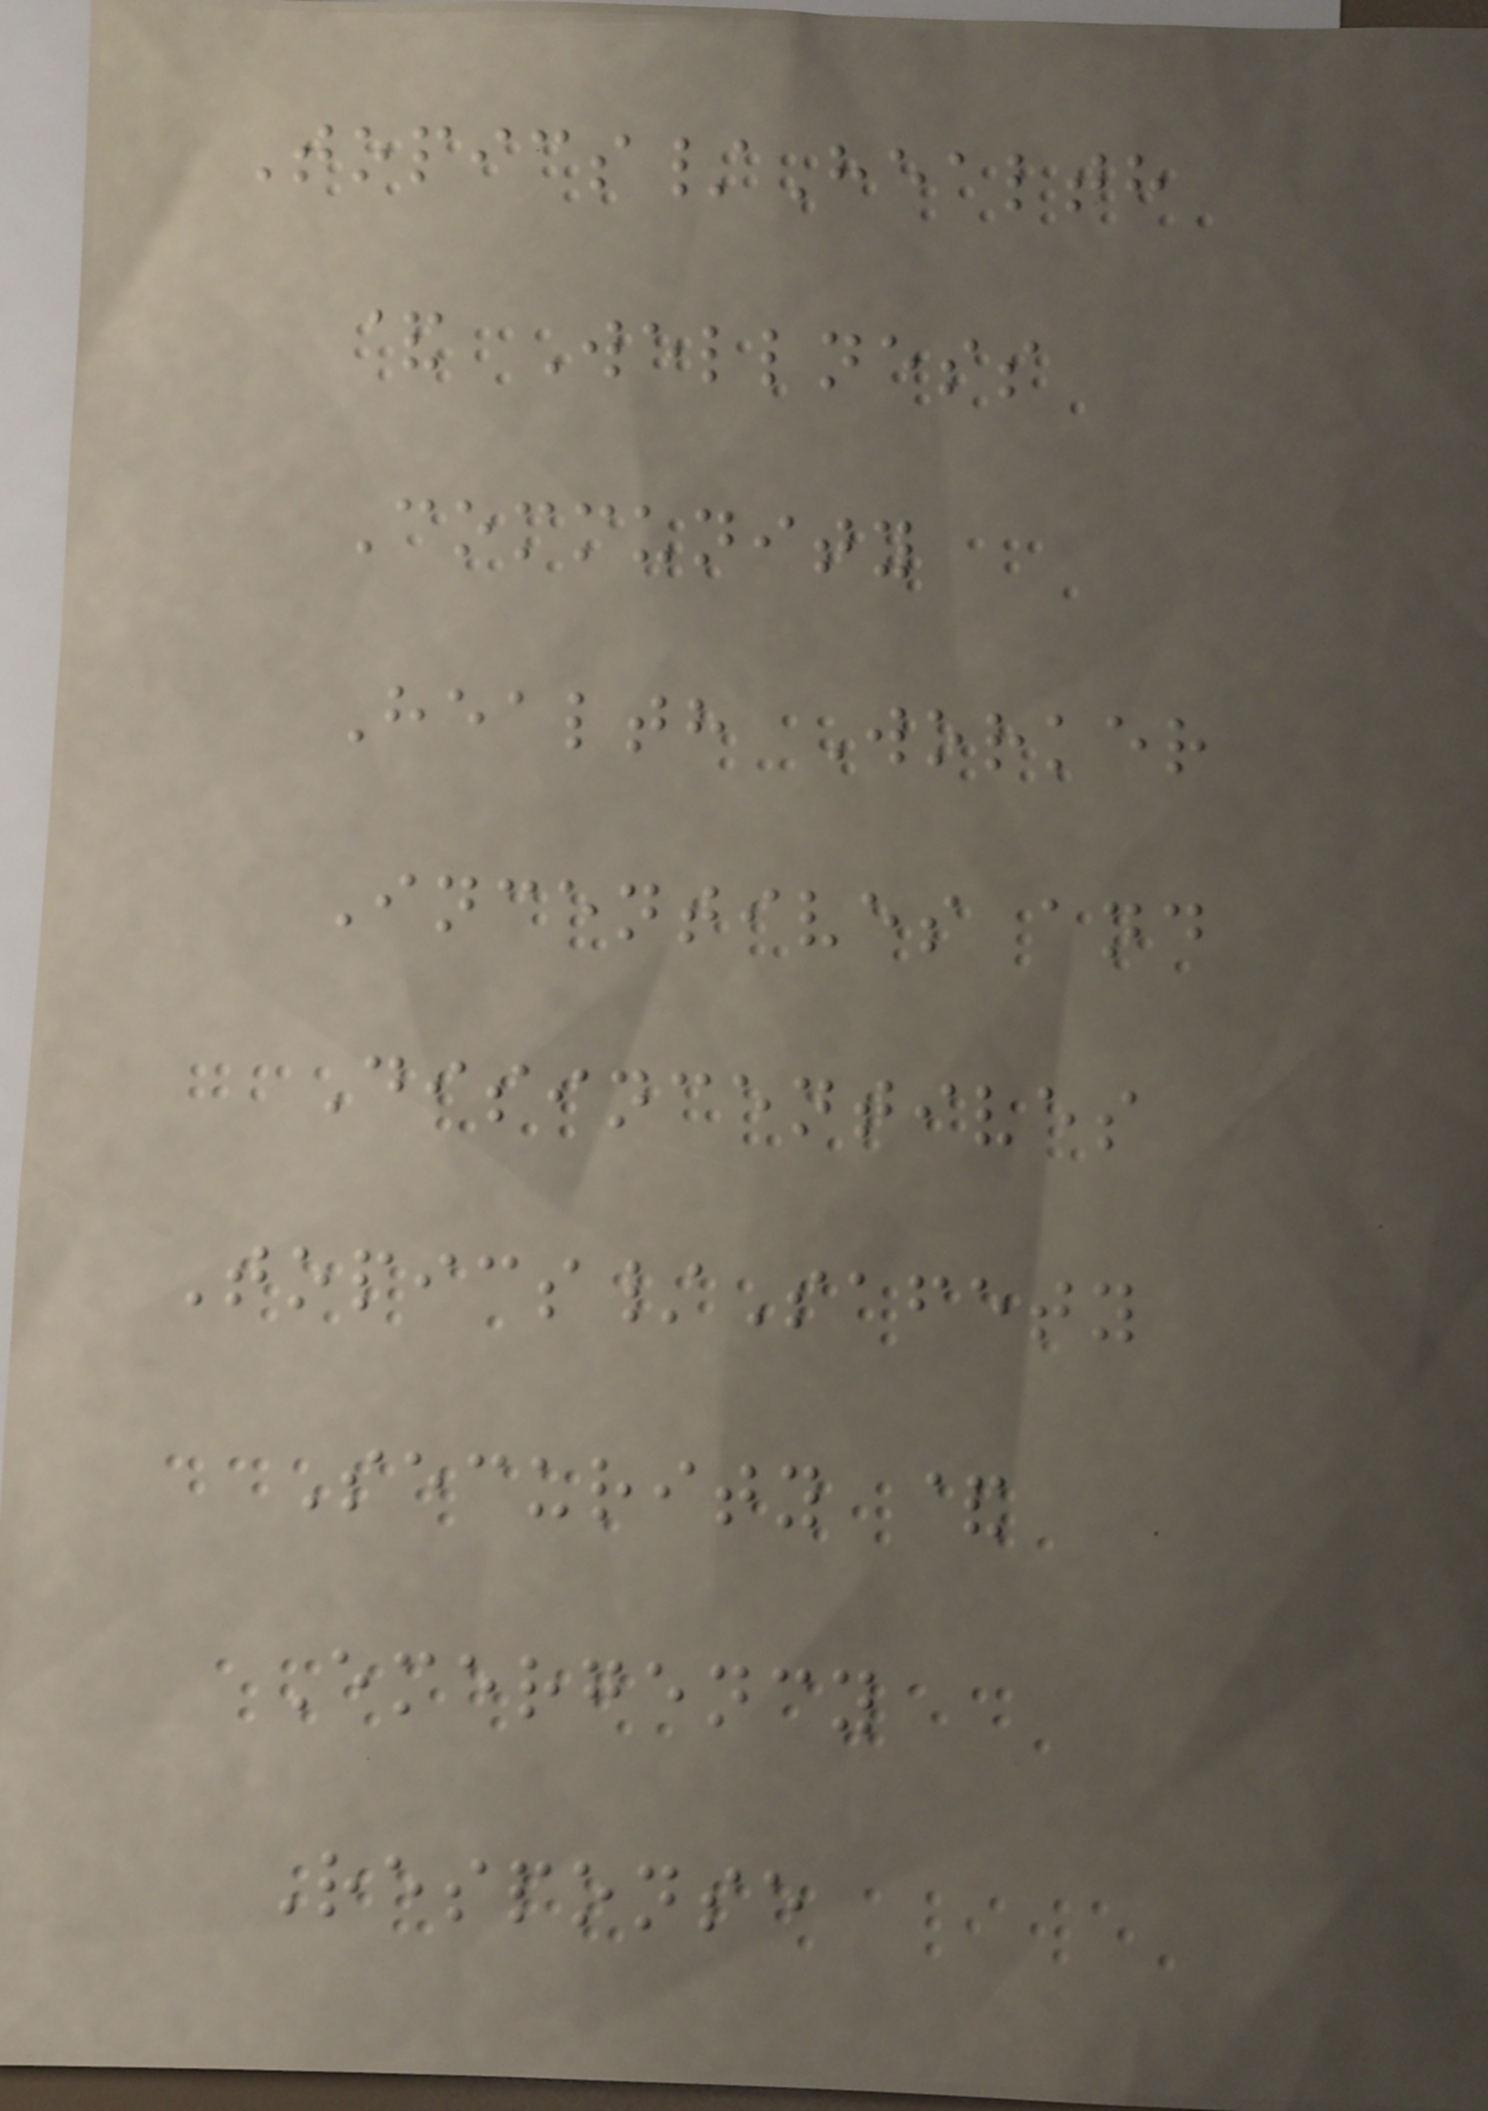Topics/Health
& Wellness
Community
Health Worker
Incentives and
Disincentives
Topics/Safety
Security &
Emergency
Response
